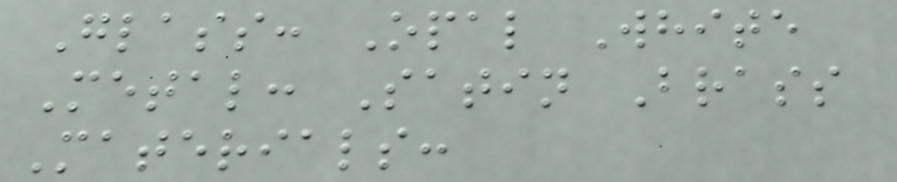Glass: Opal White
Metal: Satin Brass
Materials:
